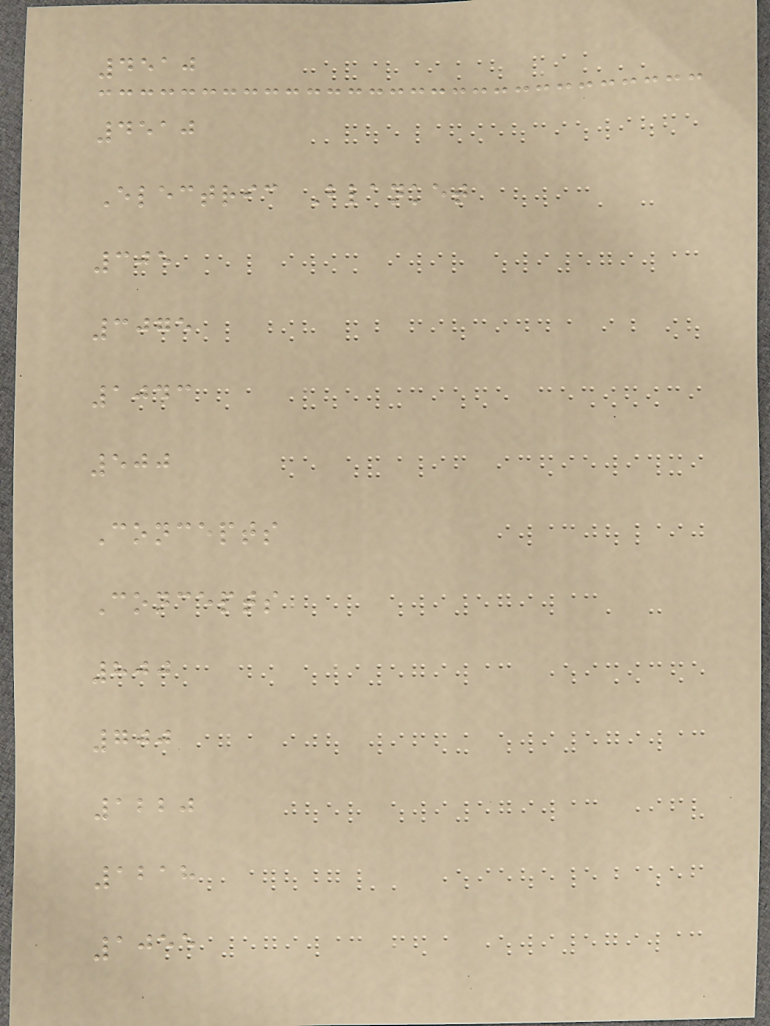4510
4510
Electric Blanket
305
3075
1043
500
Concepts
Concepts
800
700
1220
1218
1055
